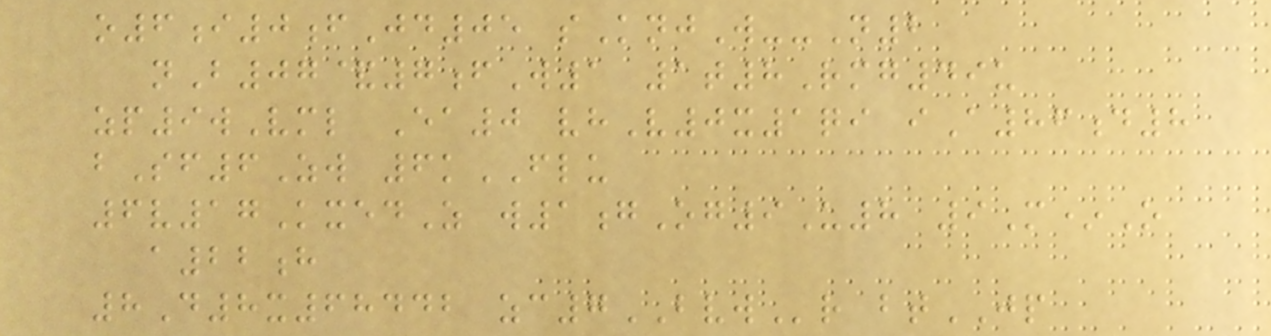o6i0fJd05 sKnjW--N2
nB07&7fW1 1t8Rmg49u
zp9wVml Ea0 vhV0x1qi iA86d8
bSf6Zw 6kFLU
6v17KxedZ w1gOg9U8 9M*O
a22h
8D8x68442 zc7BVWr btJP
